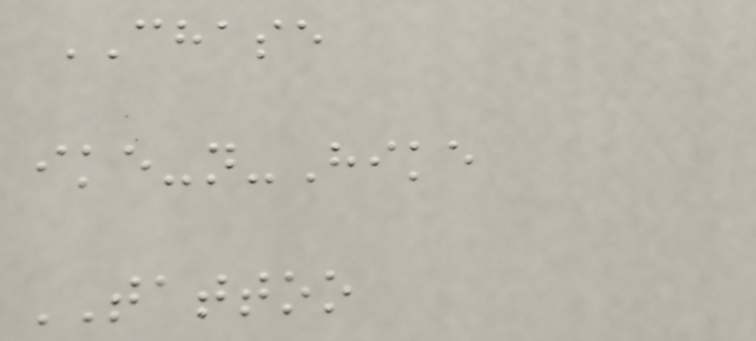CHASE
ike-n-Hike
TATTOO
